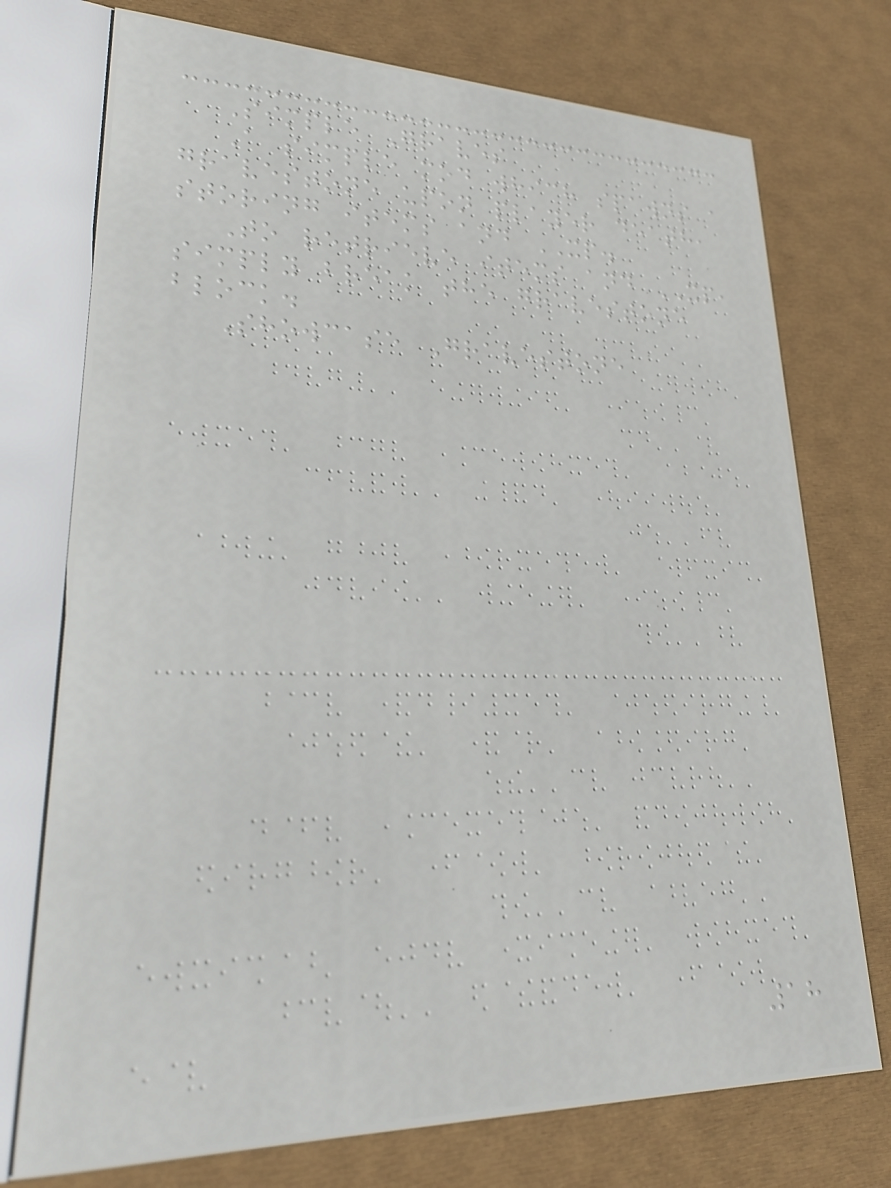Simple Graves
A simple mod which spawns a
gravestone upon player death,
storing items and XP.
To retrieve items and XP,
simply break the gravestone
block.
Showcase Gravestone
18
